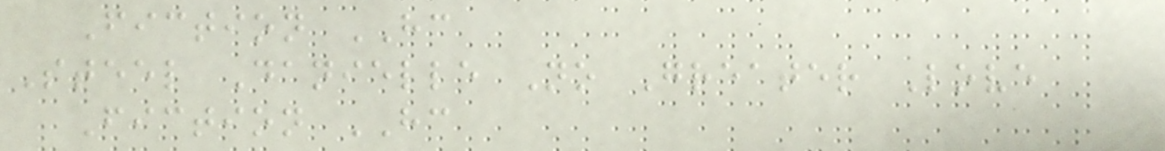Fiction HC
Steel Danielle No Greater Love
Fiction HC
